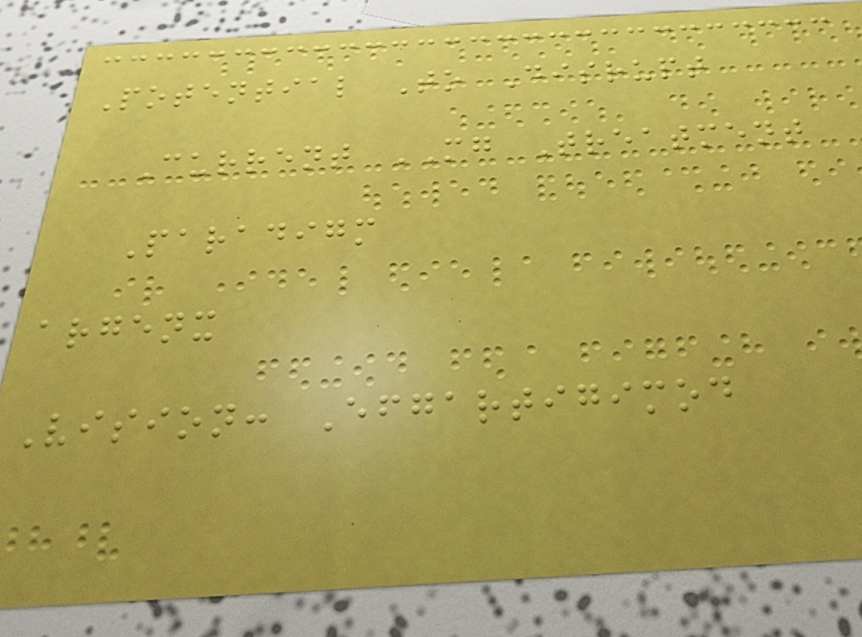Potential To Disrupt
Current MG Treatment
Paradigm
argenx
Vision: Efgartigimod
